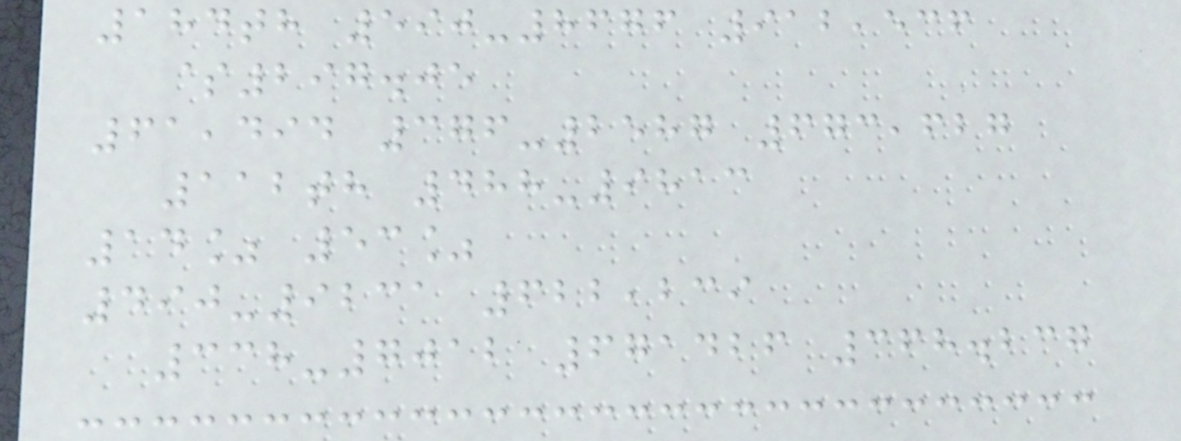184th 590-8676 912,536
$297.05
61,494 376-2587 673,627
112th 488-9813
14% 53%
490-9231 622,239
338-7012 671426 368.237
